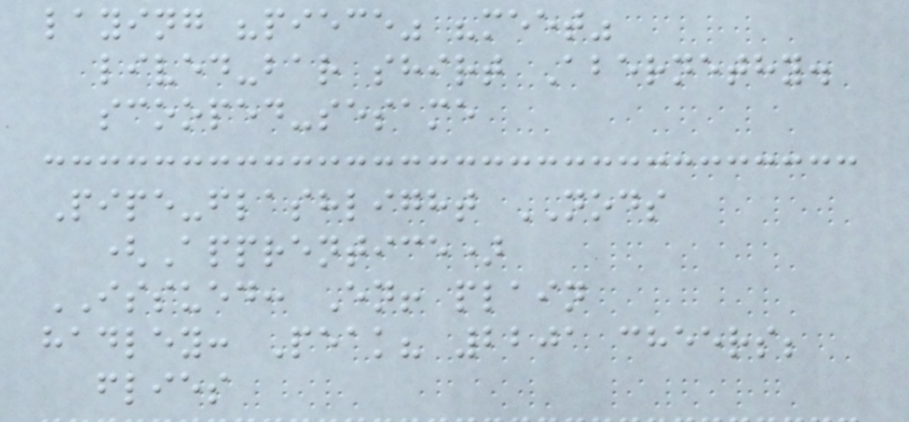laying "piece" "meet"
lived-bar shirt Abernethy.
scooped-sesame
Pipe-flashlight NODS
(Apprentice)
ISSUED: En! plain
hadley: Peak? 2201 cheers;
flies
